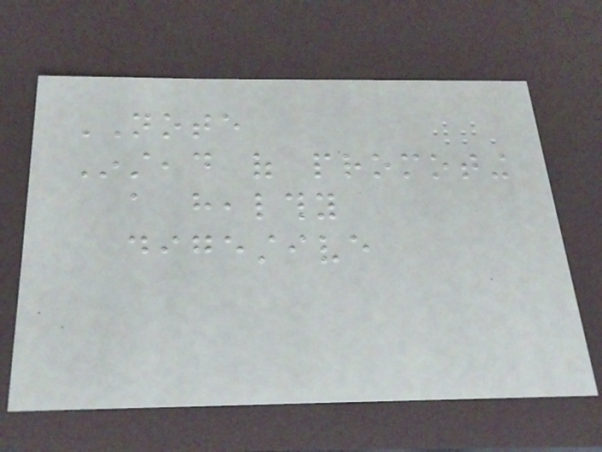NOTE
Instead of promoting
a healthy
digestive
